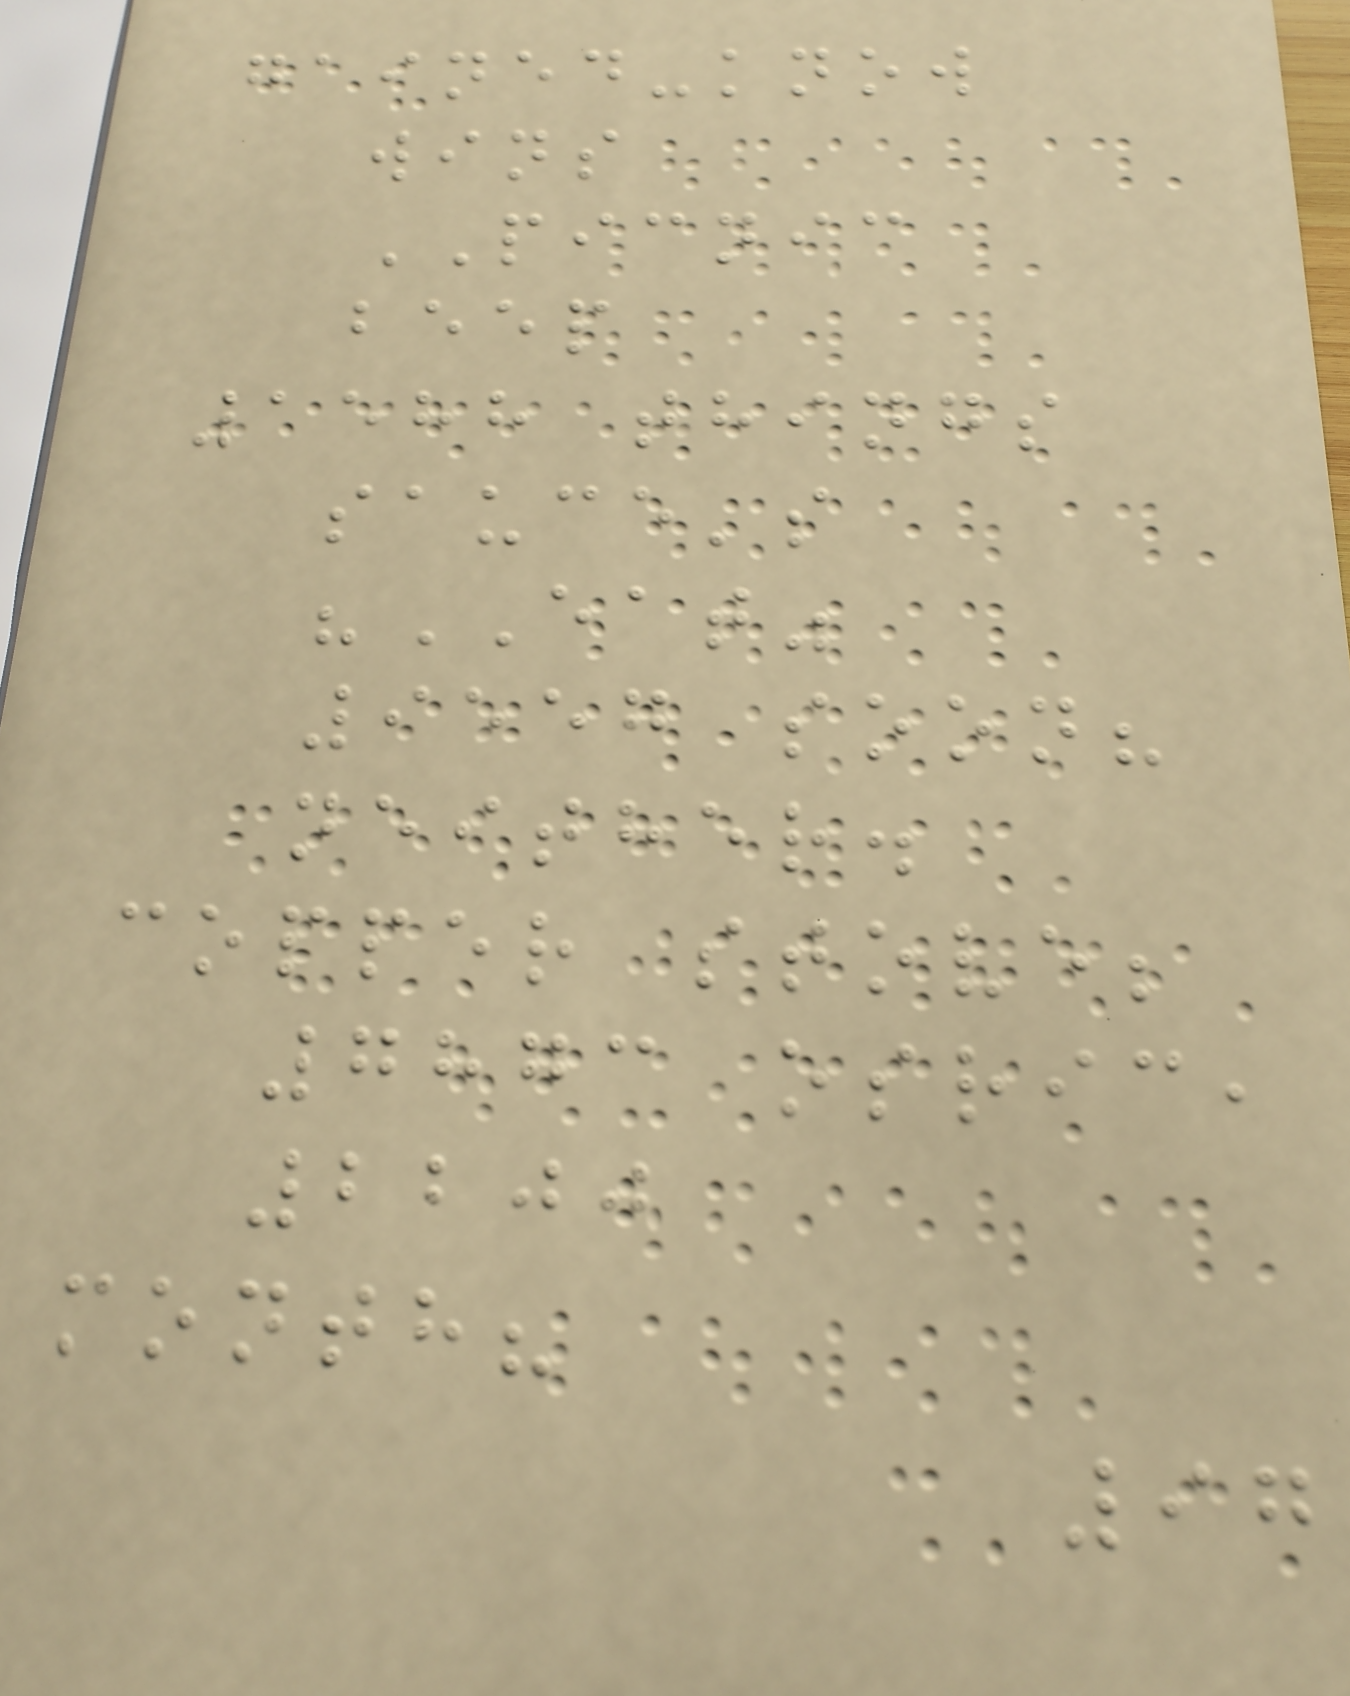gained-know
wins
PICNIC
beep
1588 things
sauce's
"EAT"
9557 soon?
neither.
copper stove;
7873 osric,
2200
month?
97
